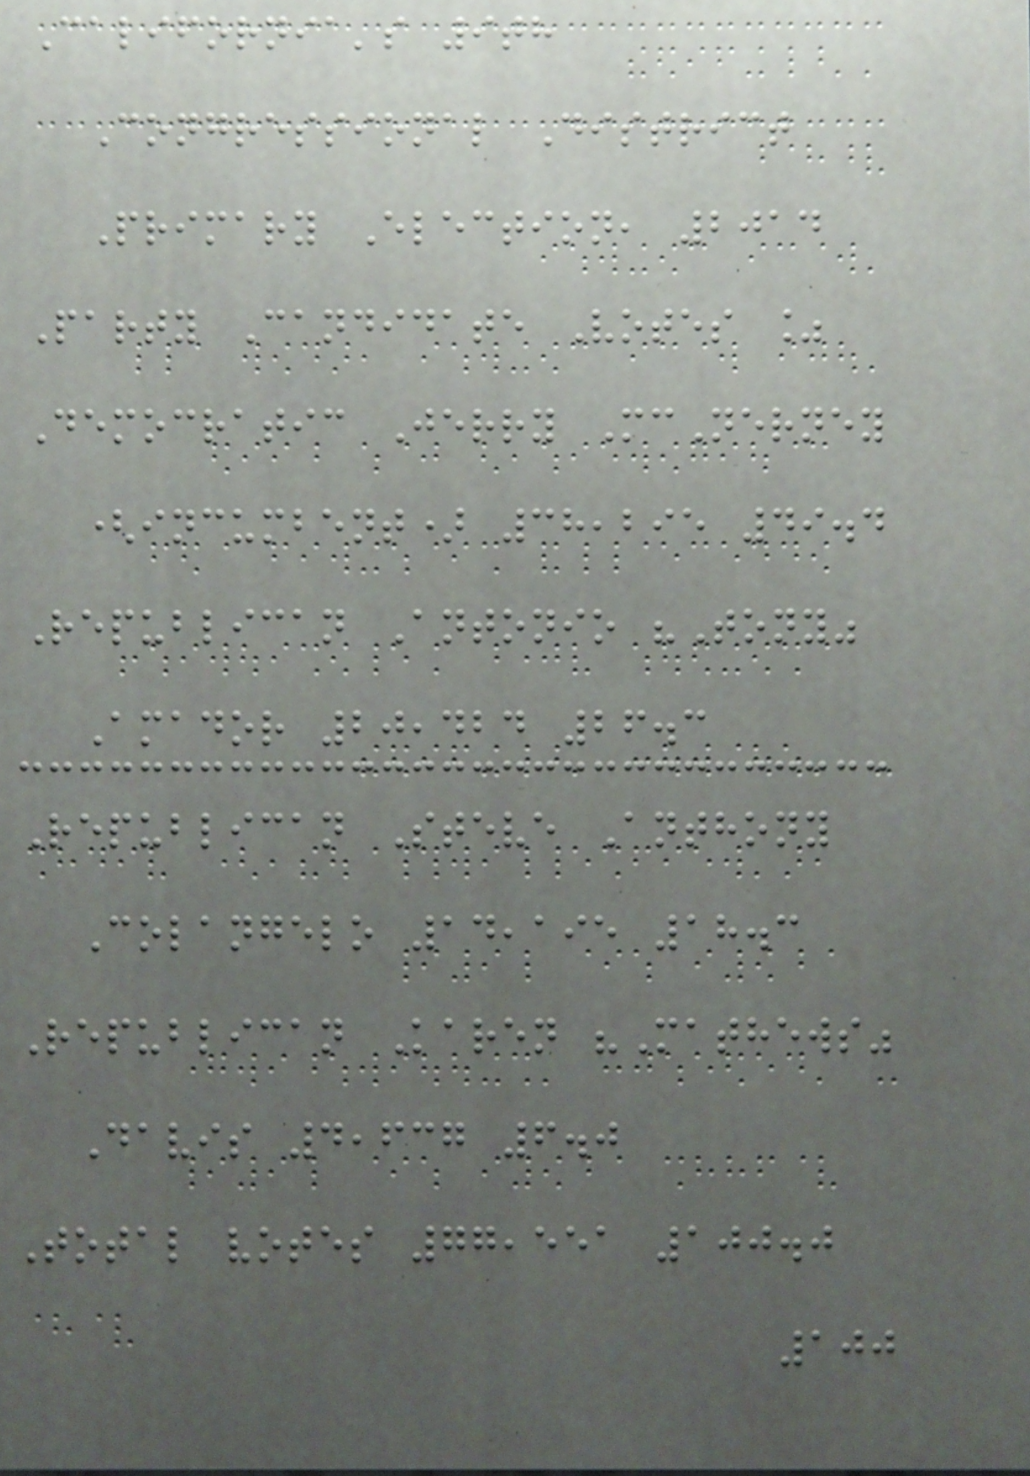California's 9th
Congressional District
Primary Election, 2014
Party Candidate Votes %
Democratic Jerry McNerney
(incumbent) 38,295 49.4
Republican Antonio "Tony"
Amador 20,424 26.3
Republican Steve Anthony
Colangelo 14,195 18.3
Republican Karen "Mathews"
Davis 4,637 6.0
Total votes 77,551 100.0
100
